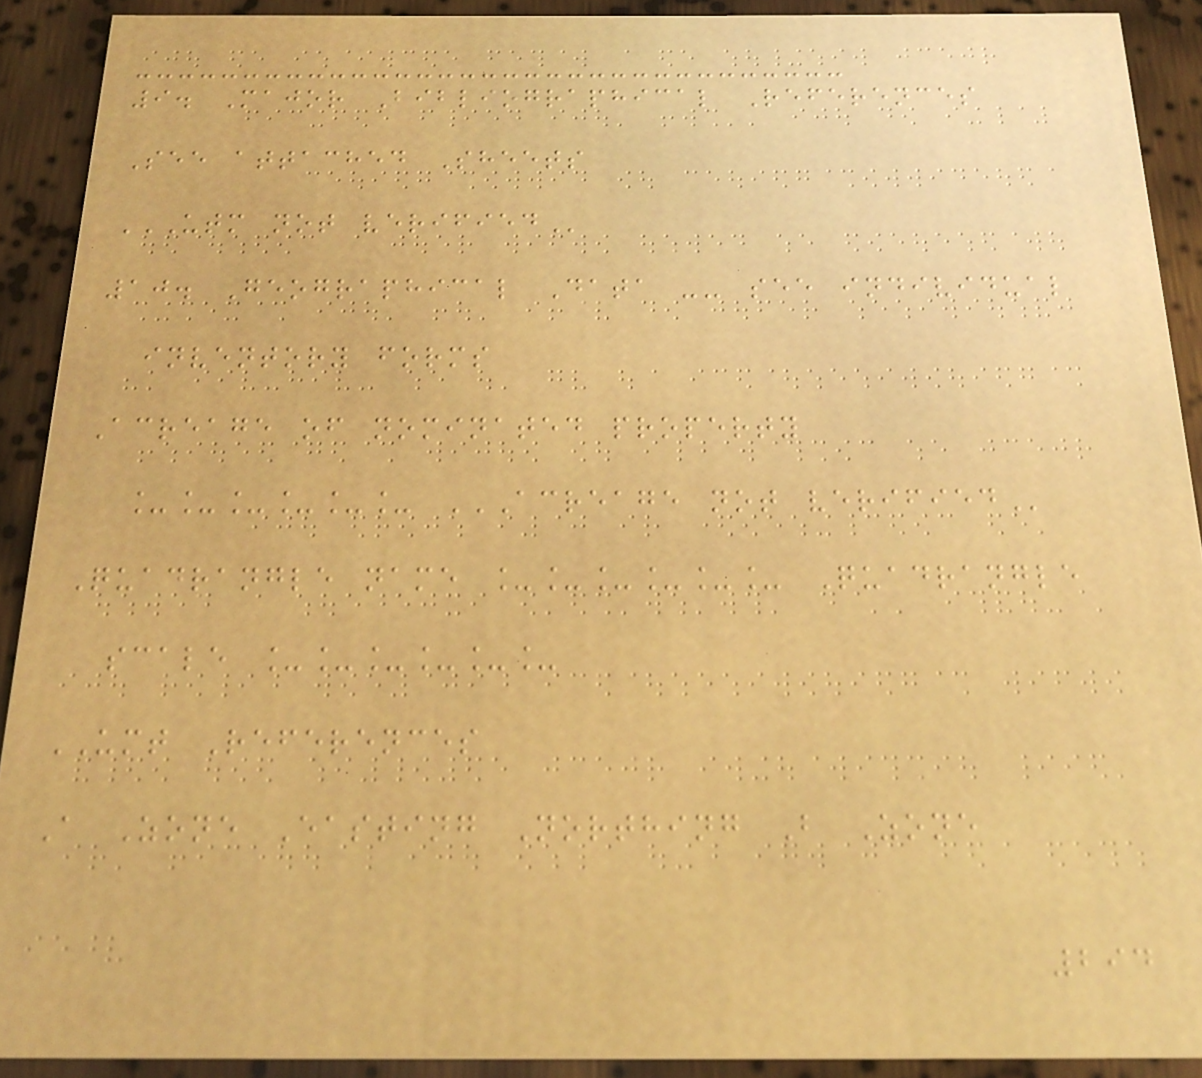9. Major Bibliographical References
See attached Sheets
UTM NOT VERIFIED
10. Geographical Data -- see individual
inventory forms
Acreage of nominated property
______ ACREAGE NOT VERIFIED
Quadrangle name ______ Quadrangle
scale ______
UMT References
A Zone Easting Northing B Zone
294
